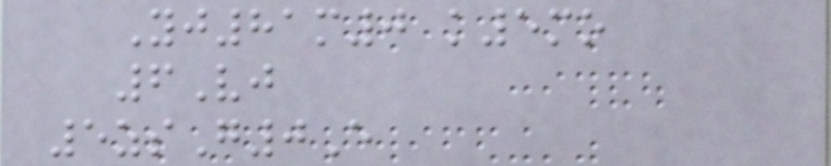Yj81m0 k5mo
6Vj
5zsG0E
